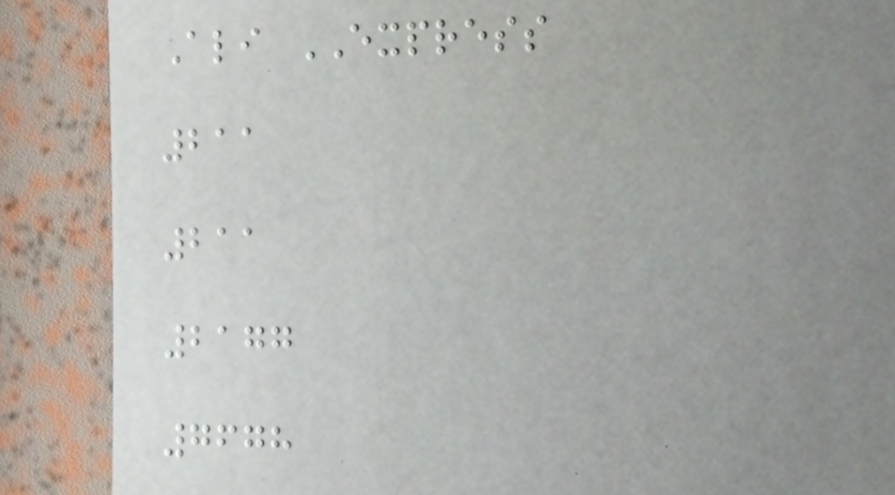Ali EXPRESS
211
211
2177
7678
